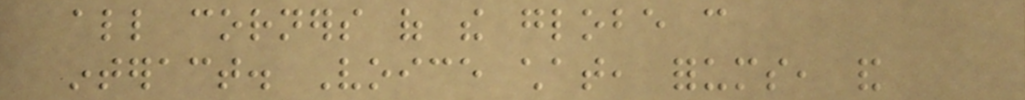all corners of the globe can
interact. Voice chat, forums, and
